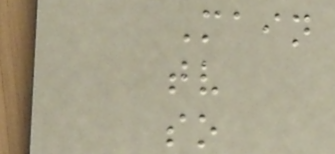Main
tv
so
